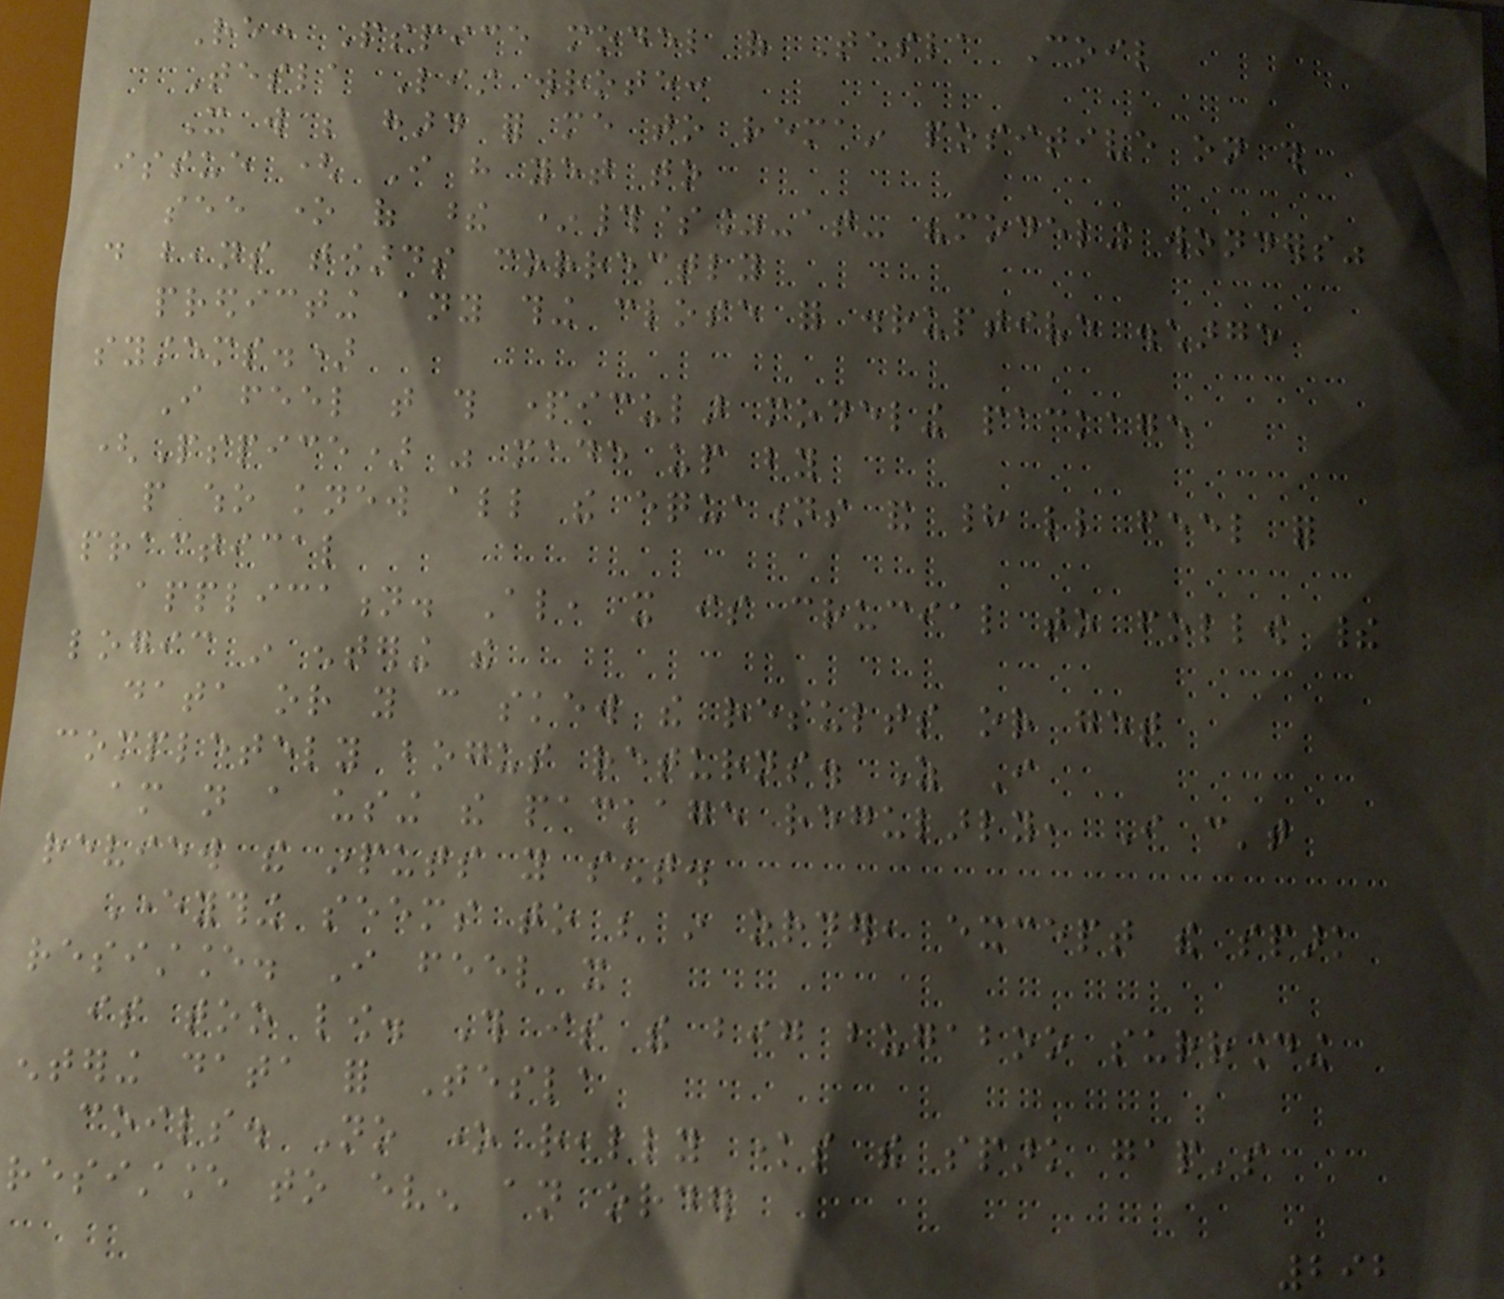Re: Pspice model of Tesla Coil
Tesla List wrote:
It will be hard for me to remain positive on this
issue ( I have yet to
see one of these *#$%-at- "modeling wonders"
do beans towards correctly
predicting any thing close for disruptive discharge
systems.)
I feel that this particular modeling package
(Pspice) was made up by
people who knew all the equations and had little feel for
practical
application. Also, it is crucial to follow their
logic in entering the
data or you can skew the results or get
completely bogus returns. As I
am not a using the package regularly, I can't
review the inputs you sent.
Everything seems to be in order, except the spark
resistance. I feel it
is too low. This is the big bugaboo surrounding
entering data for Tesla
coils. No one really knows the spark gap's
resistance to even an order
292
